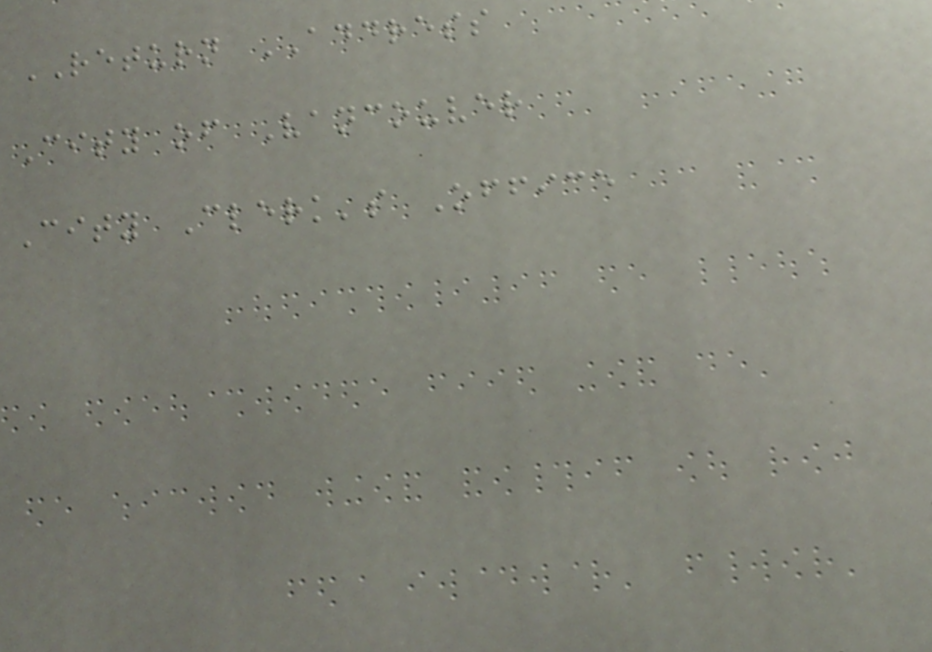RETURN ADDRESS
City of Vancouver
City Clerk's Office
